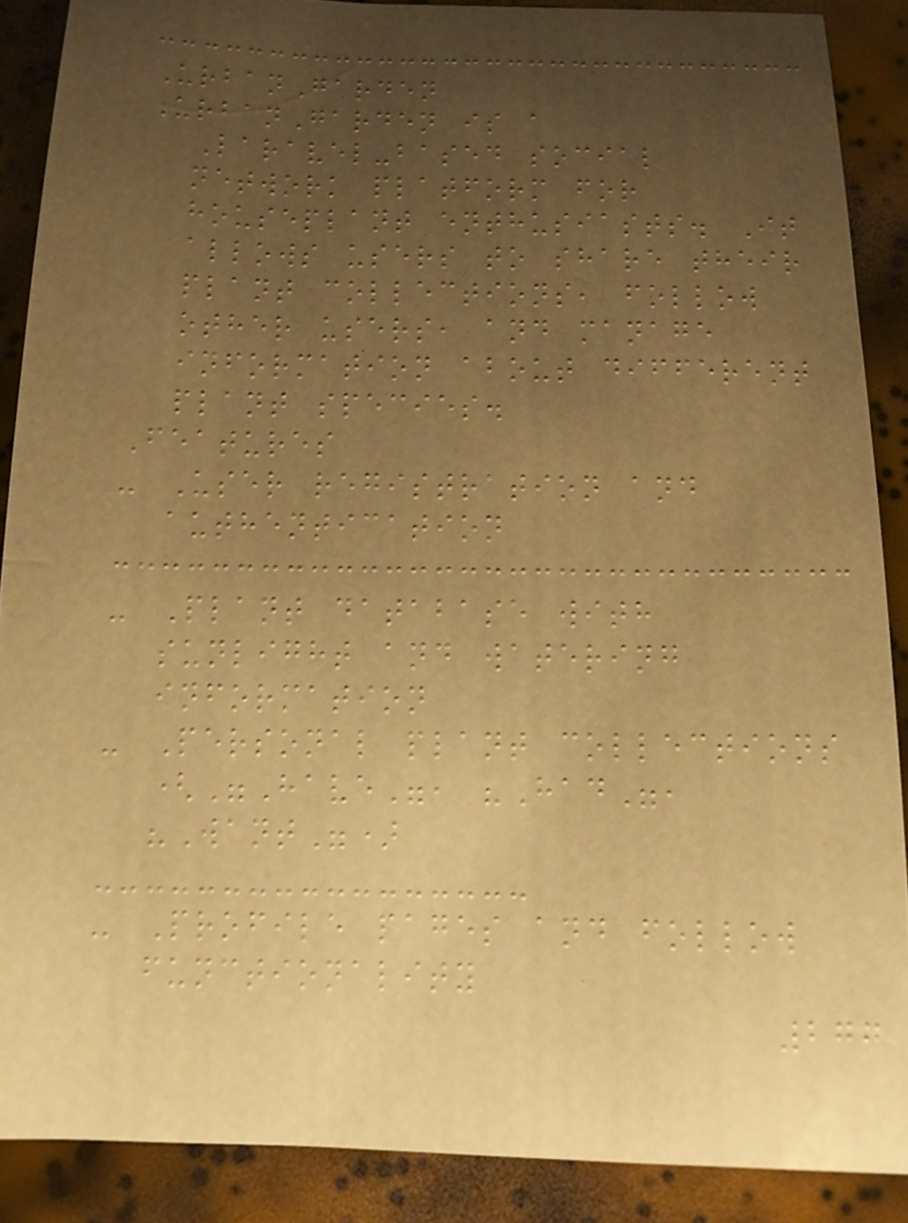UrbanGarden
UrbanGarden is a
Laravel-based social
network platform for
houseplant enthusiasts. It
allows users to share their
plant collections, follow
other users, and manage
information about different
plant species.
Features
- User registration and
authentication
- Plant database with
sunlight and watering
information
- Personal plant collections
("Have", "Had",
"Want")
- Profile pages and follow
functionality
277
